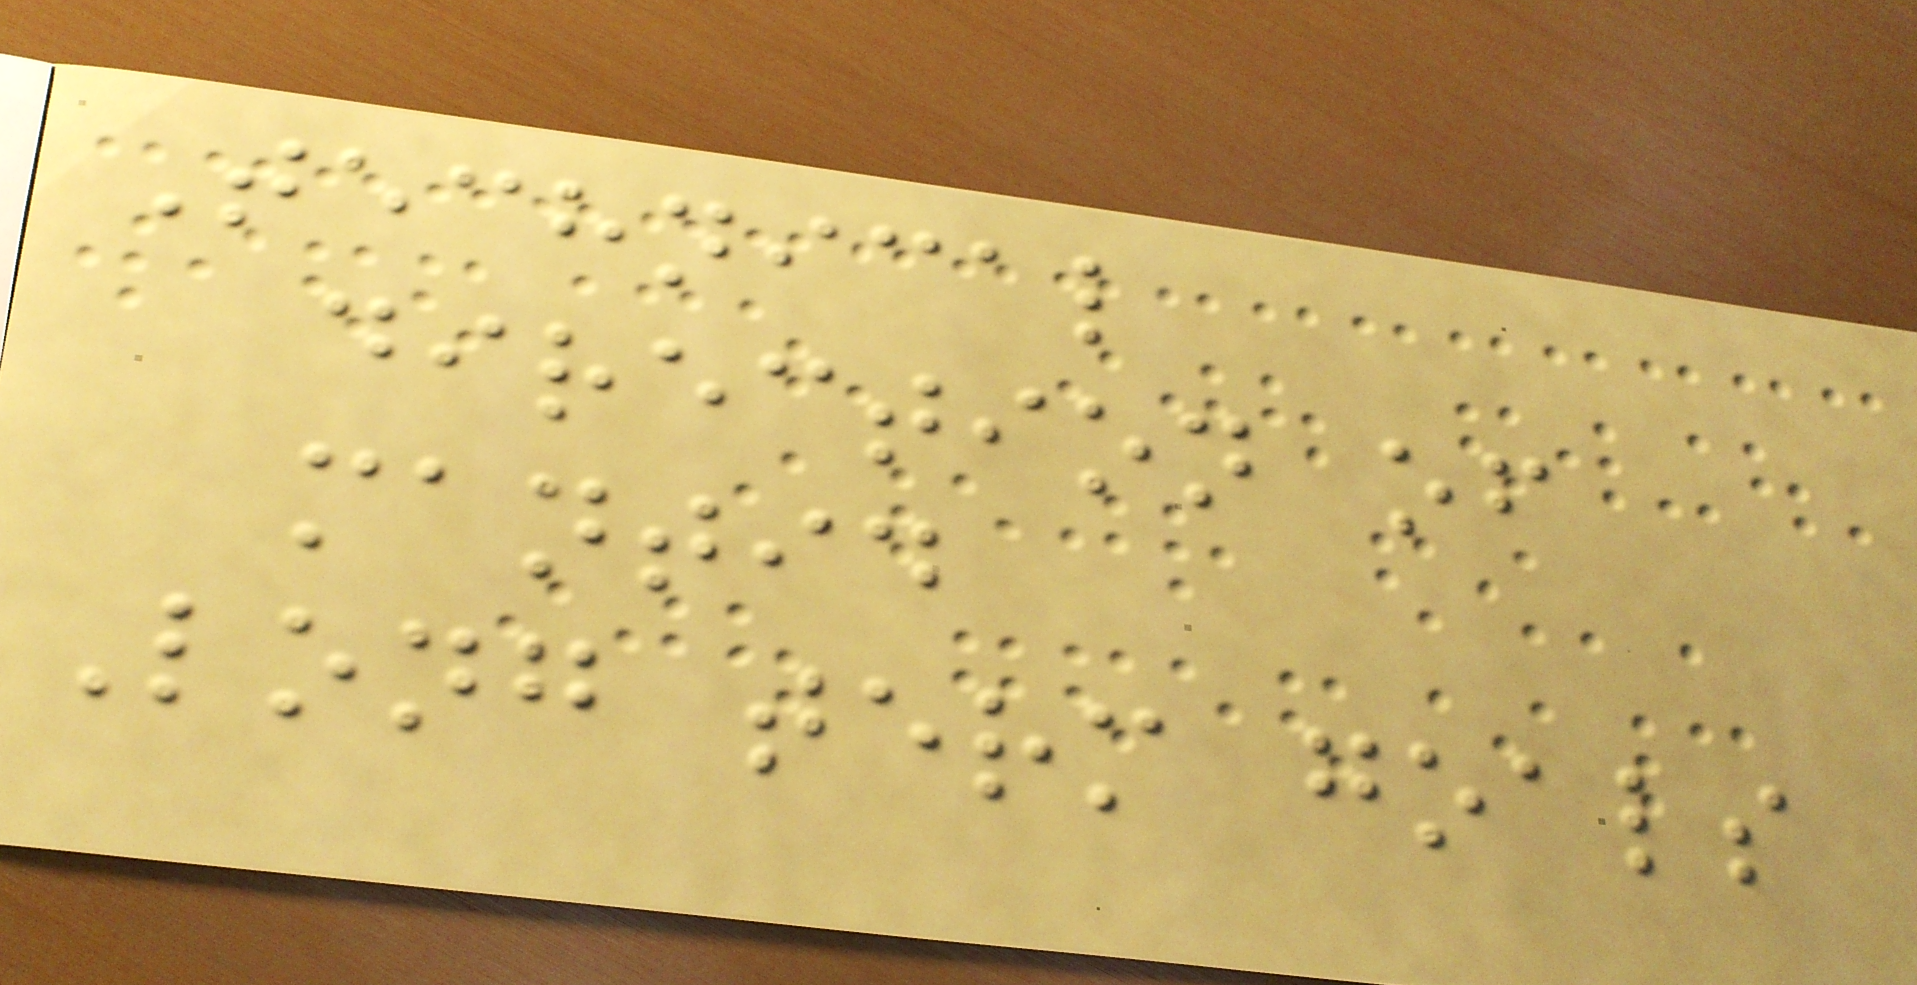Technical
direction of
mantid
Long term goals
